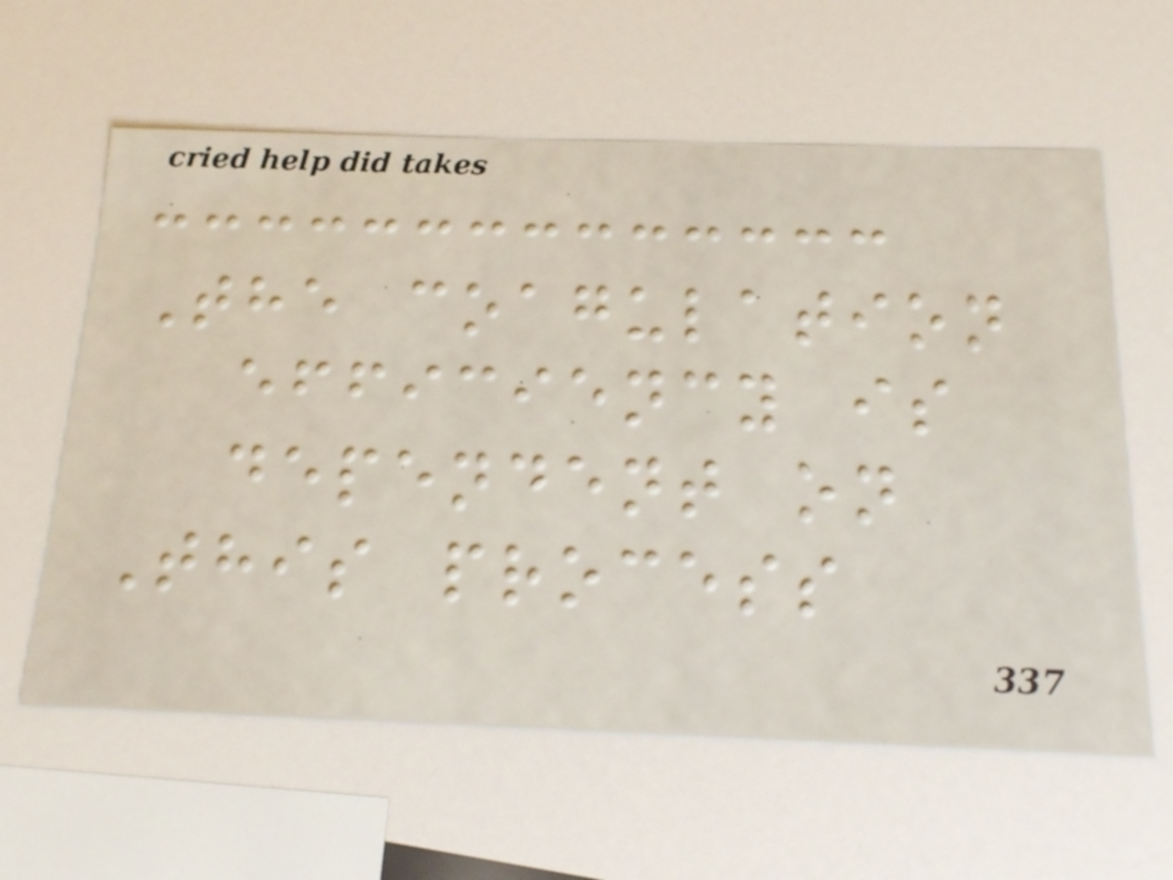The coagulation
efficiency is
dependent on
This process
